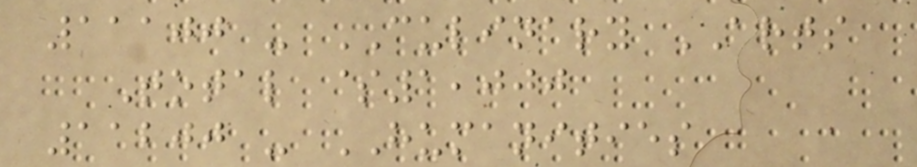11100 - CULINARY ARTS
Total $1,000
11200 - HUMANITIES
